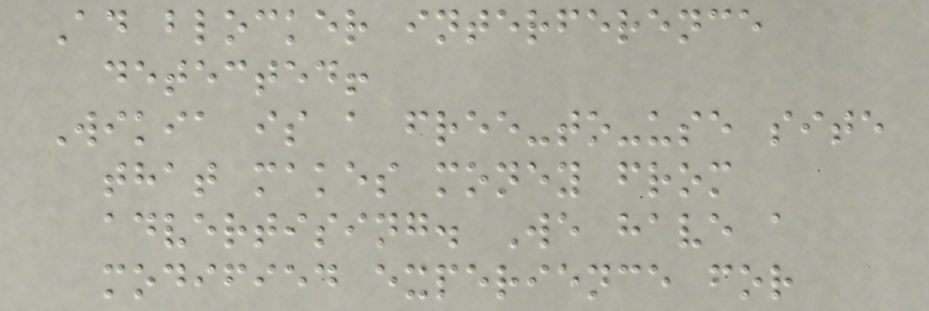Ad blocker interference
detected!
Wikia is a free-to-use site
that makes money from
advertising. We have a
modified experience for
